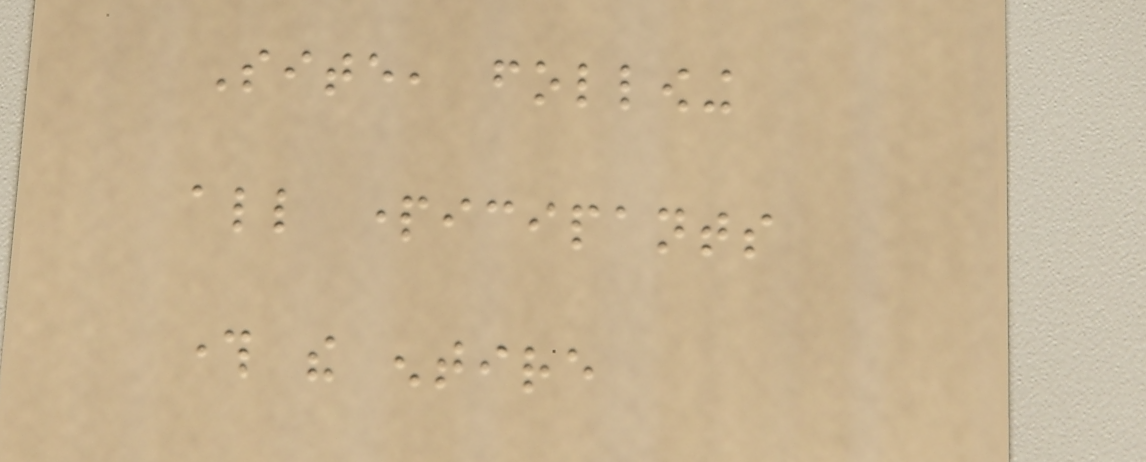Site, following
all participants
through the entire
